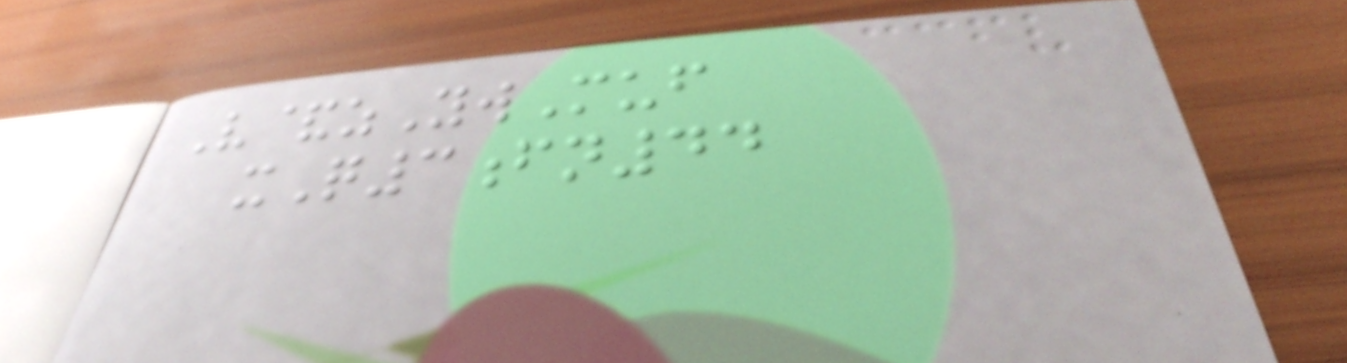V&zYwMuf
xQ3fn44
